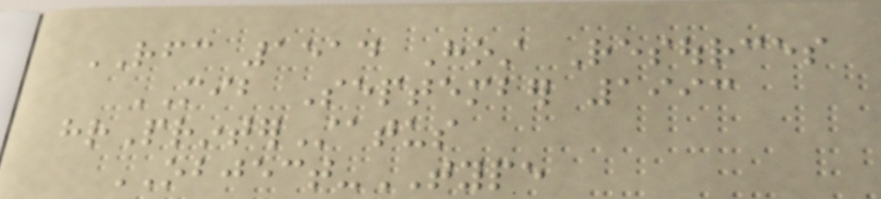RFC 1514 Host Resources
MIB September 1993
hrPrinterStatus
OBJECT-TYPE
